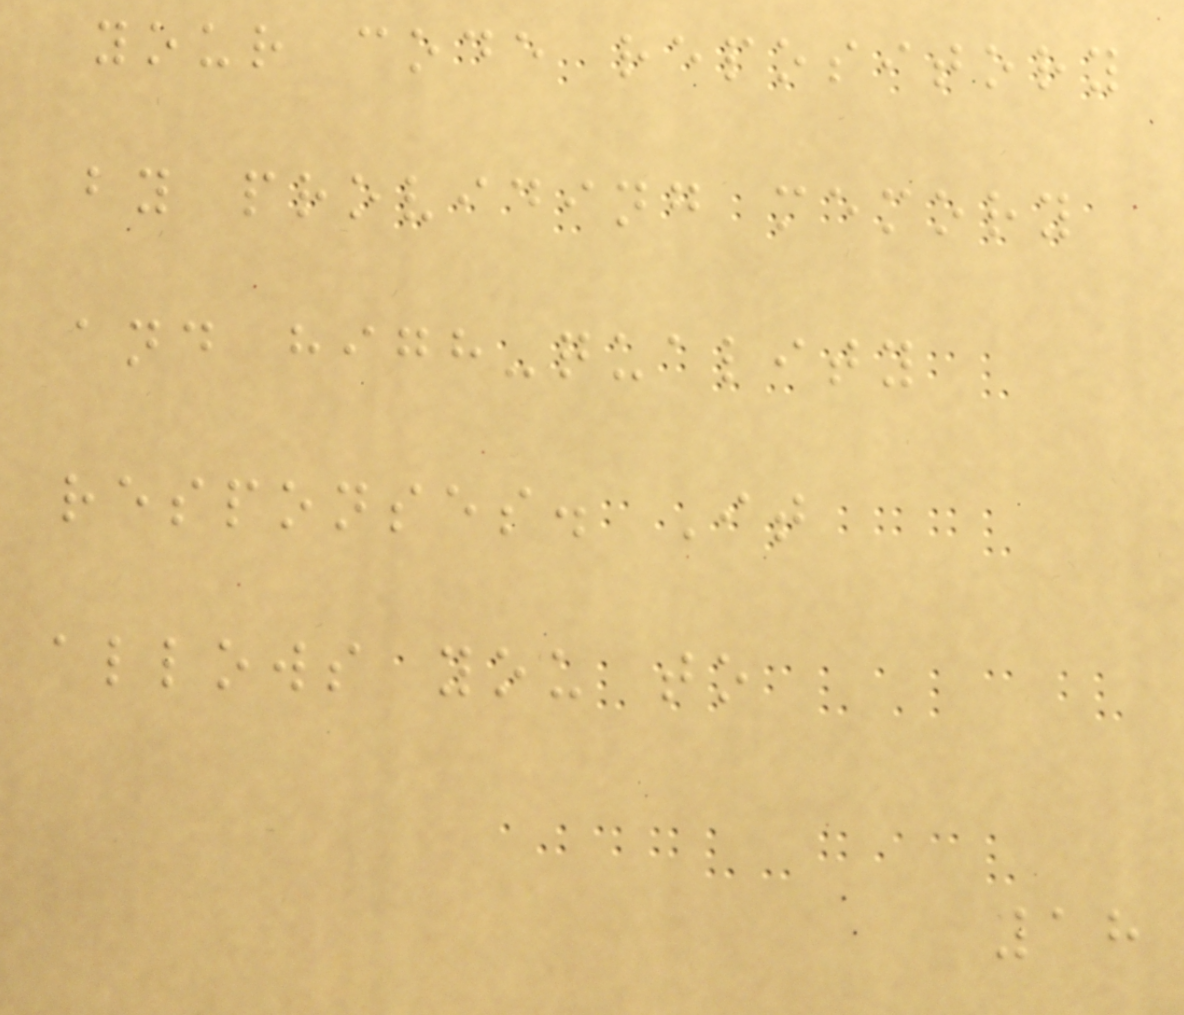your code repository
by providing memory
and high-quality
responses. It
allows you to
18
